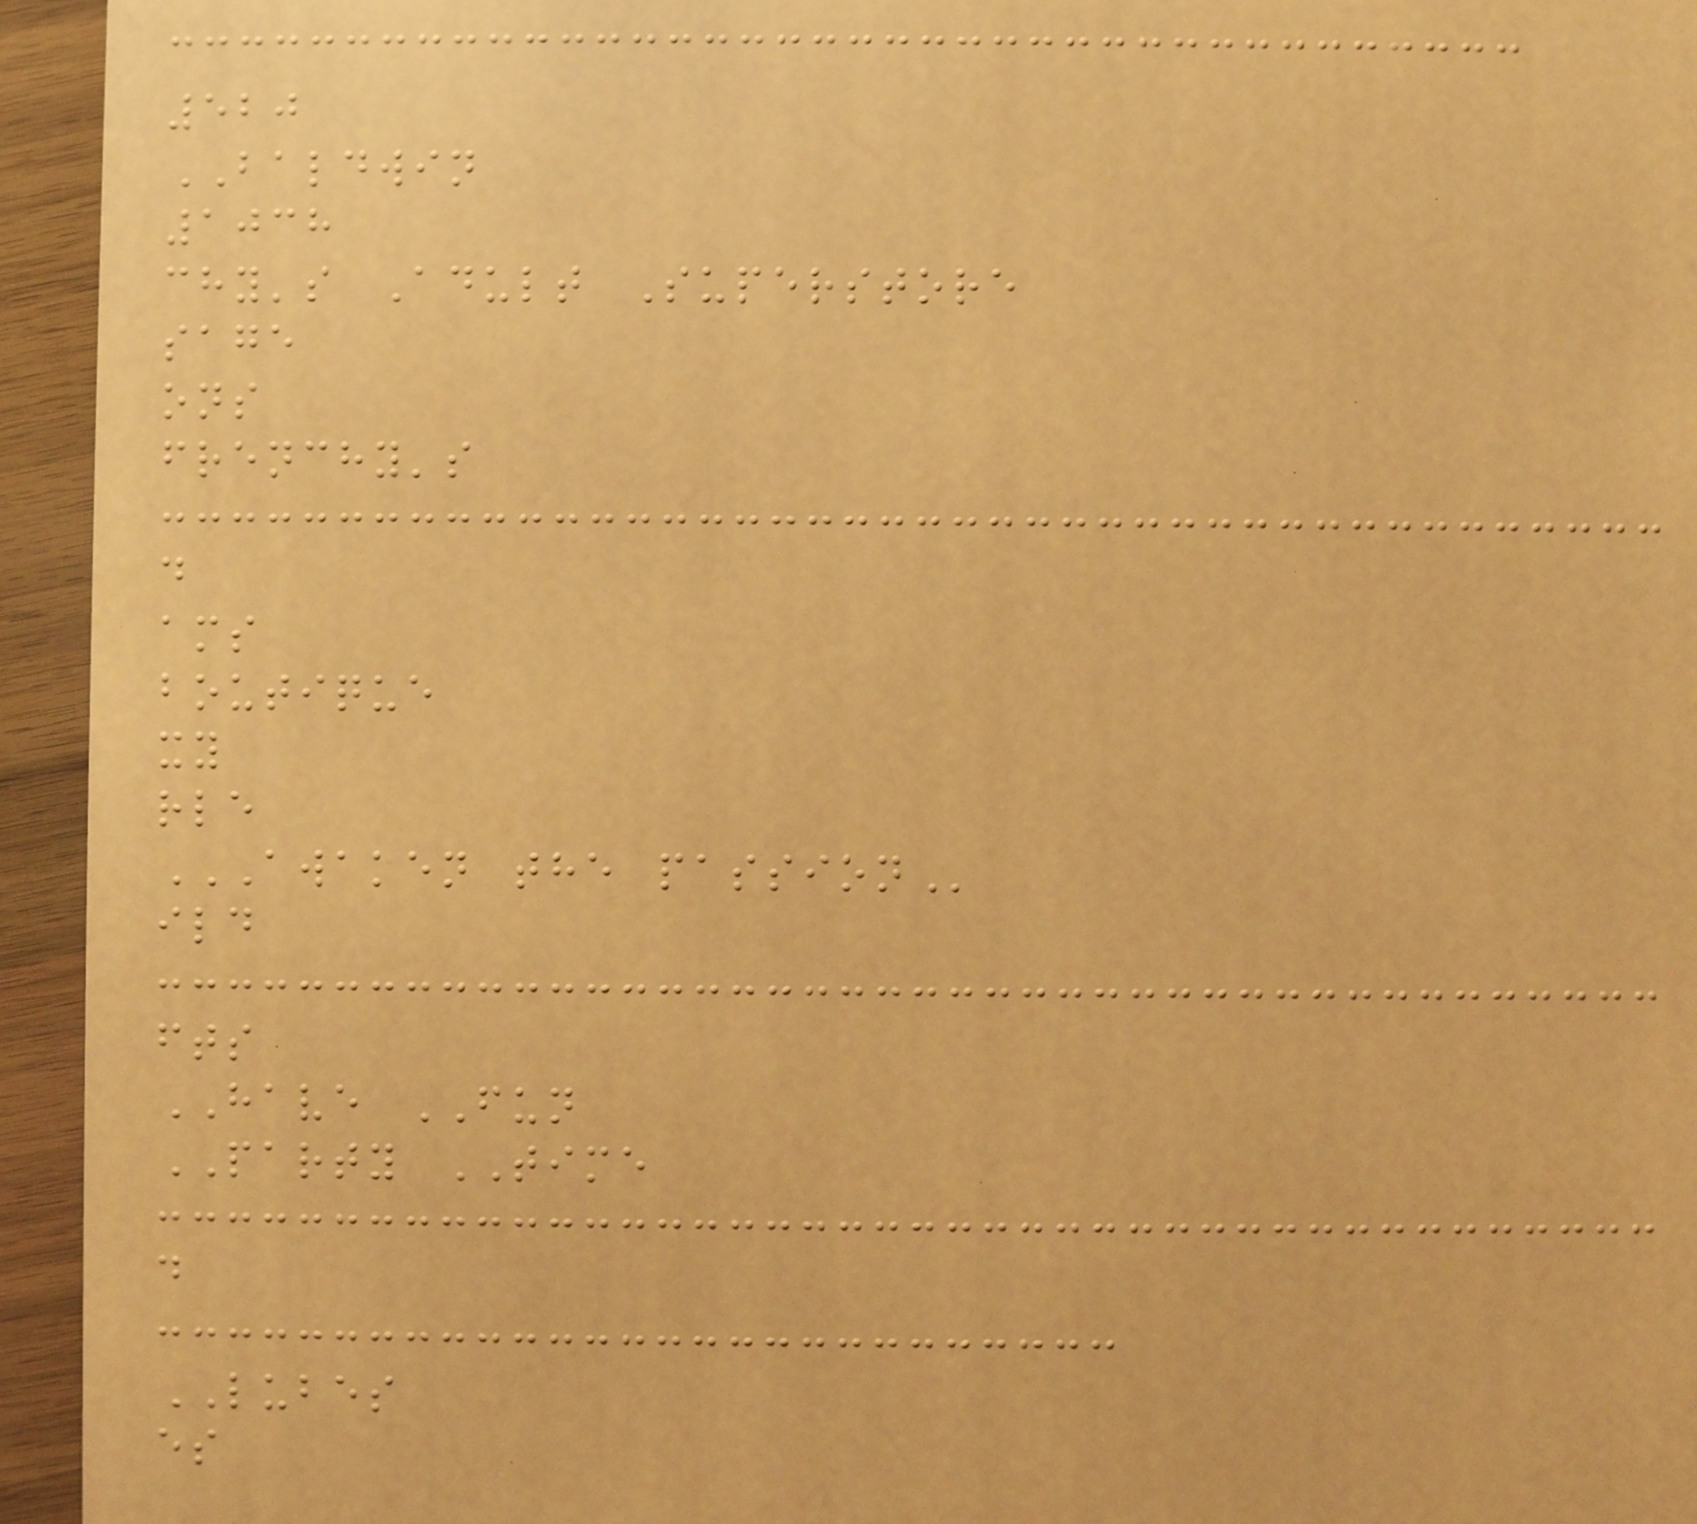520
BALDWIN
1038
chy's Adult Superstore
sage
ons
frenchy's
d
ams
boutique
xy
rle
AWAKEN THE PASSION
ild
fts
HAVE FUN
PARTY TIME
d
LUBES
es
